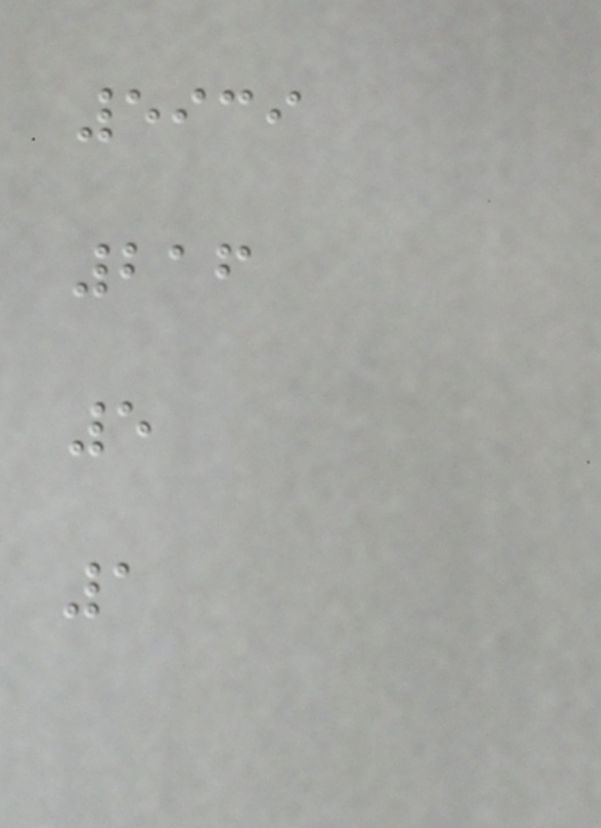5939
216
5
1
